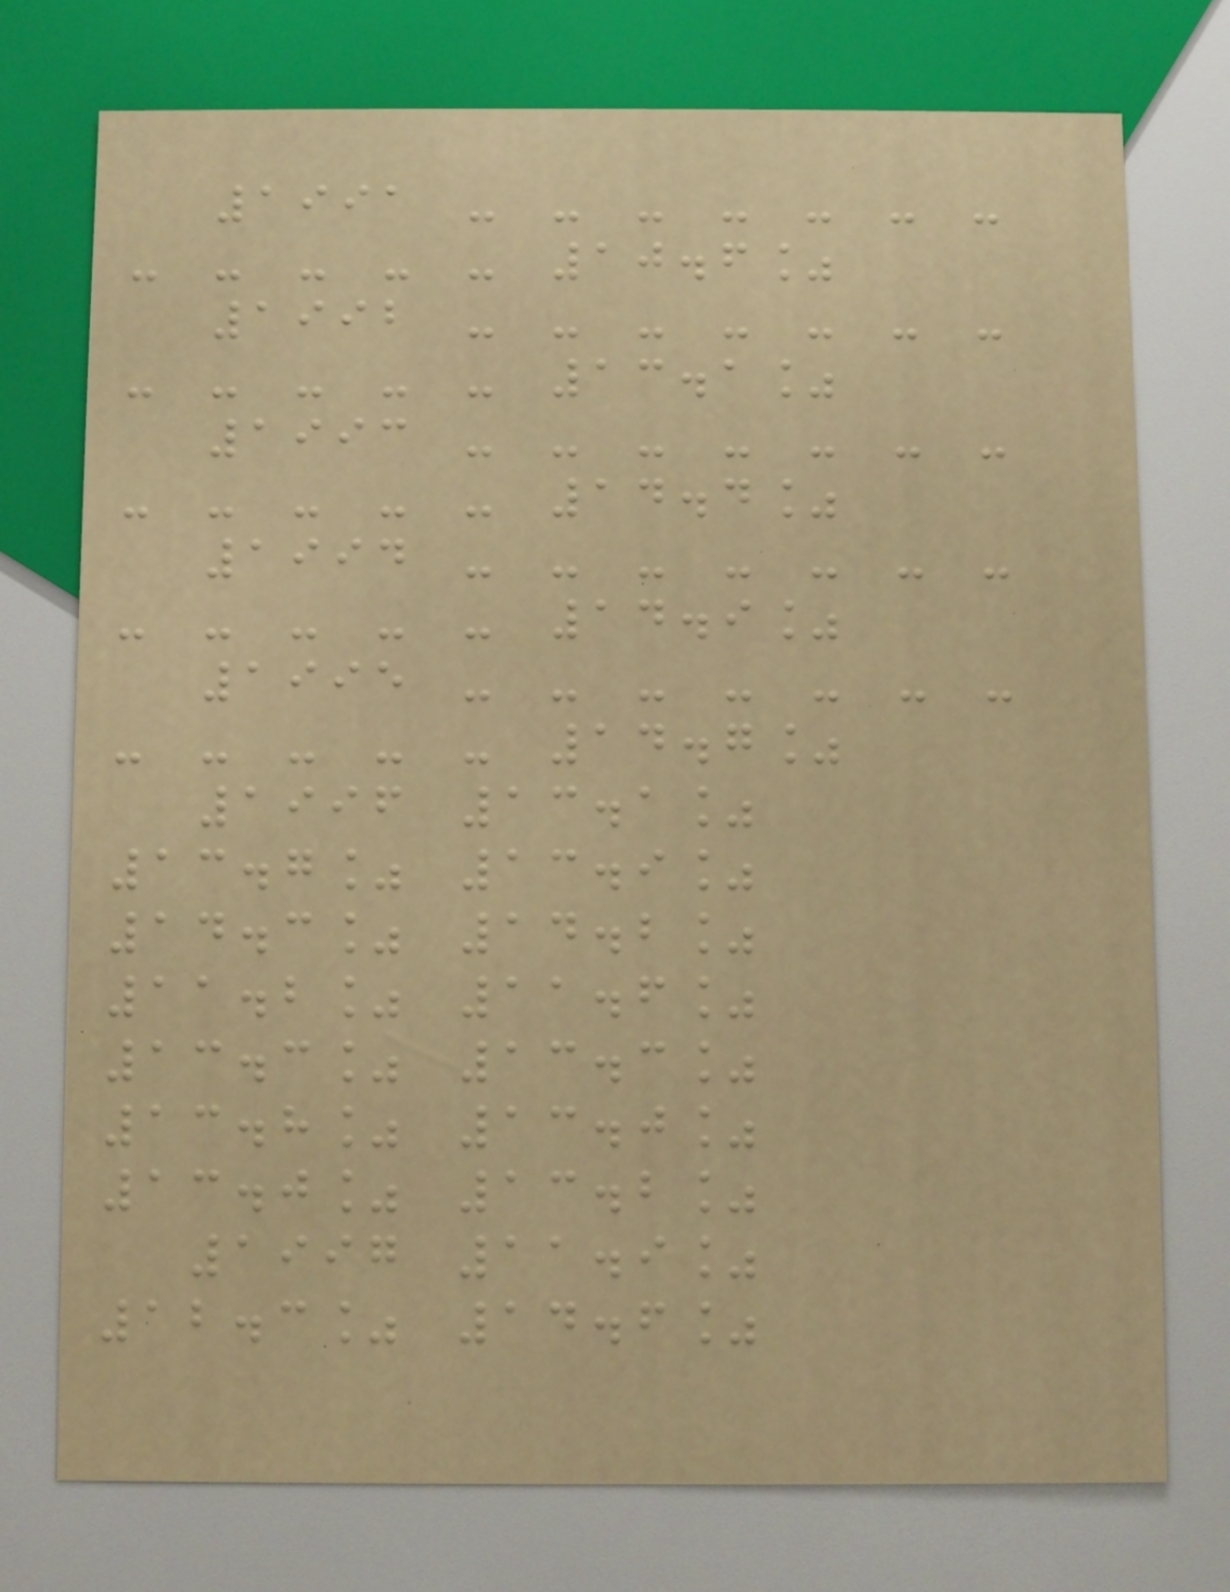1991 - - - - - - -
- - - - - 10.6%
1992 - - - - - - -
- - - - - 13.1%
1993 - - - - - - -
- - - - - 14.4%
1994 - - - - - - -
- - - - - 14.9%
1995 - - - - - - -
- - - - - 14.7%
1996 13.1%
13.7% 13.9%
14.3% 14.2%
11.2% 11.6%
13.3% 13.3%
13.8% 13.0%
13.0% 13.2%
1997 11.9%
12.3% 14.6%
